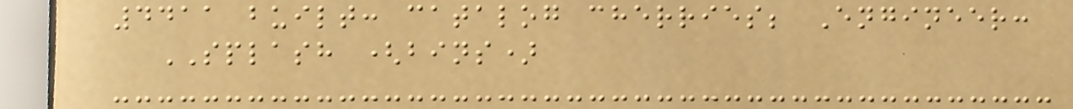4411 built: catalog cherries; Engineer:
SPLASH (bins)
